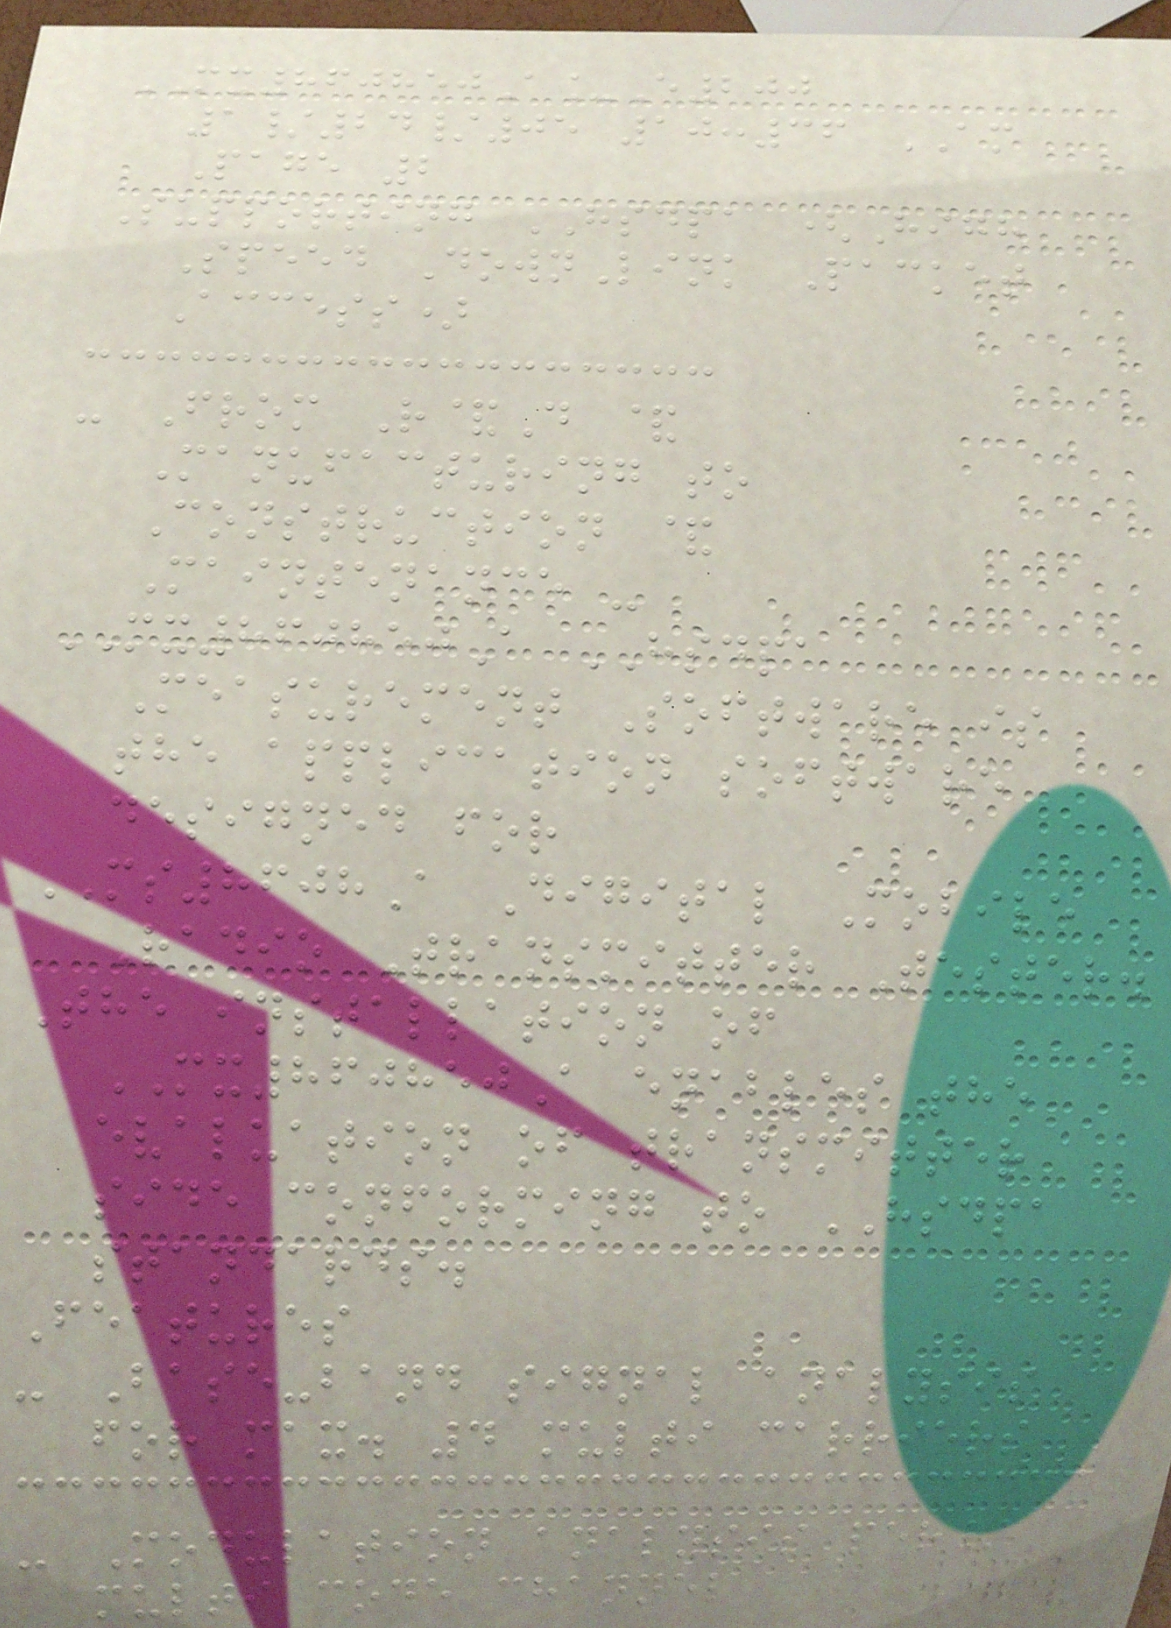MX860850A_E200
1/24/05 10:36 AM
Page 2
Supporting HSDPA (High
Speed DownLink Packet
Access)
- From R&D &
Manufacturing to
Construction &
Maintenance -
MX860850A HSDPA
Measurement Software is
the application software
designed for
MS8608A Digital Mobile
Radio Transmitter Tester.
The installation of
MX860850A enables the
evaluation of transmitter
side conforming to HSDPA
standards.
Features
- Base-band signal analysis
for max. 4 multi carriers
- Modulation analysis per/
multi code channel
